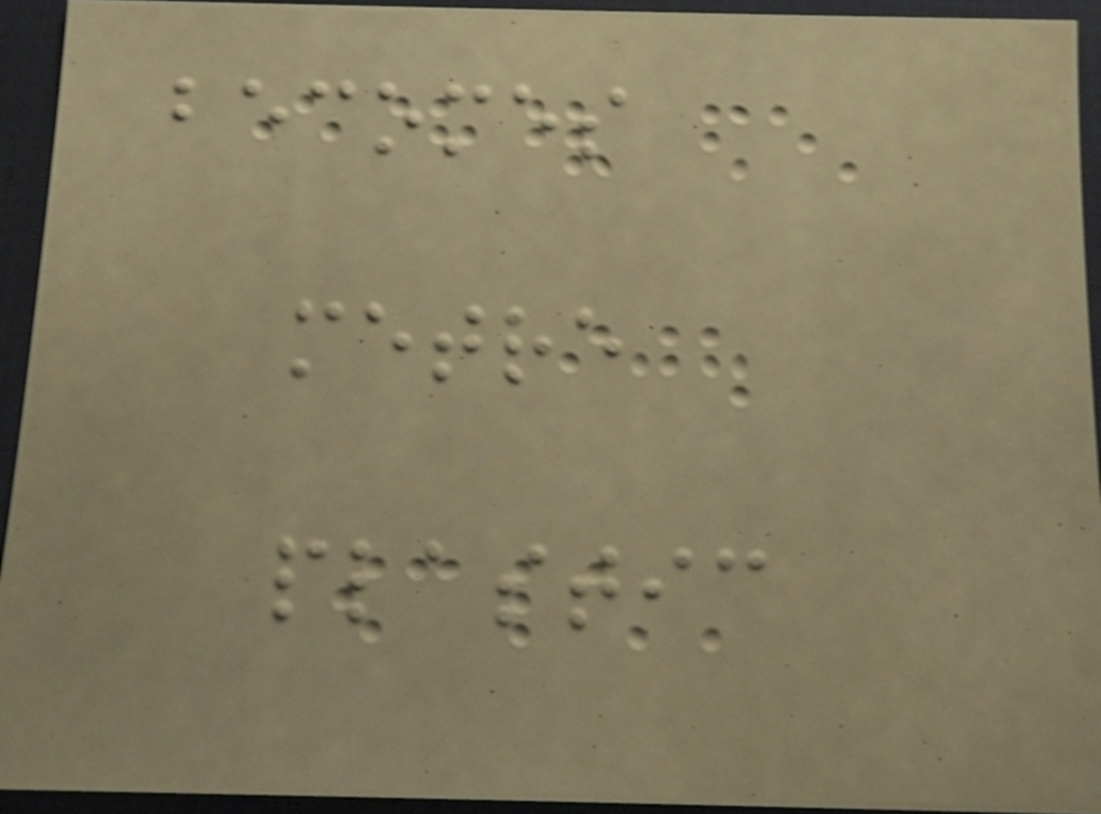becomes
metre
plastic
